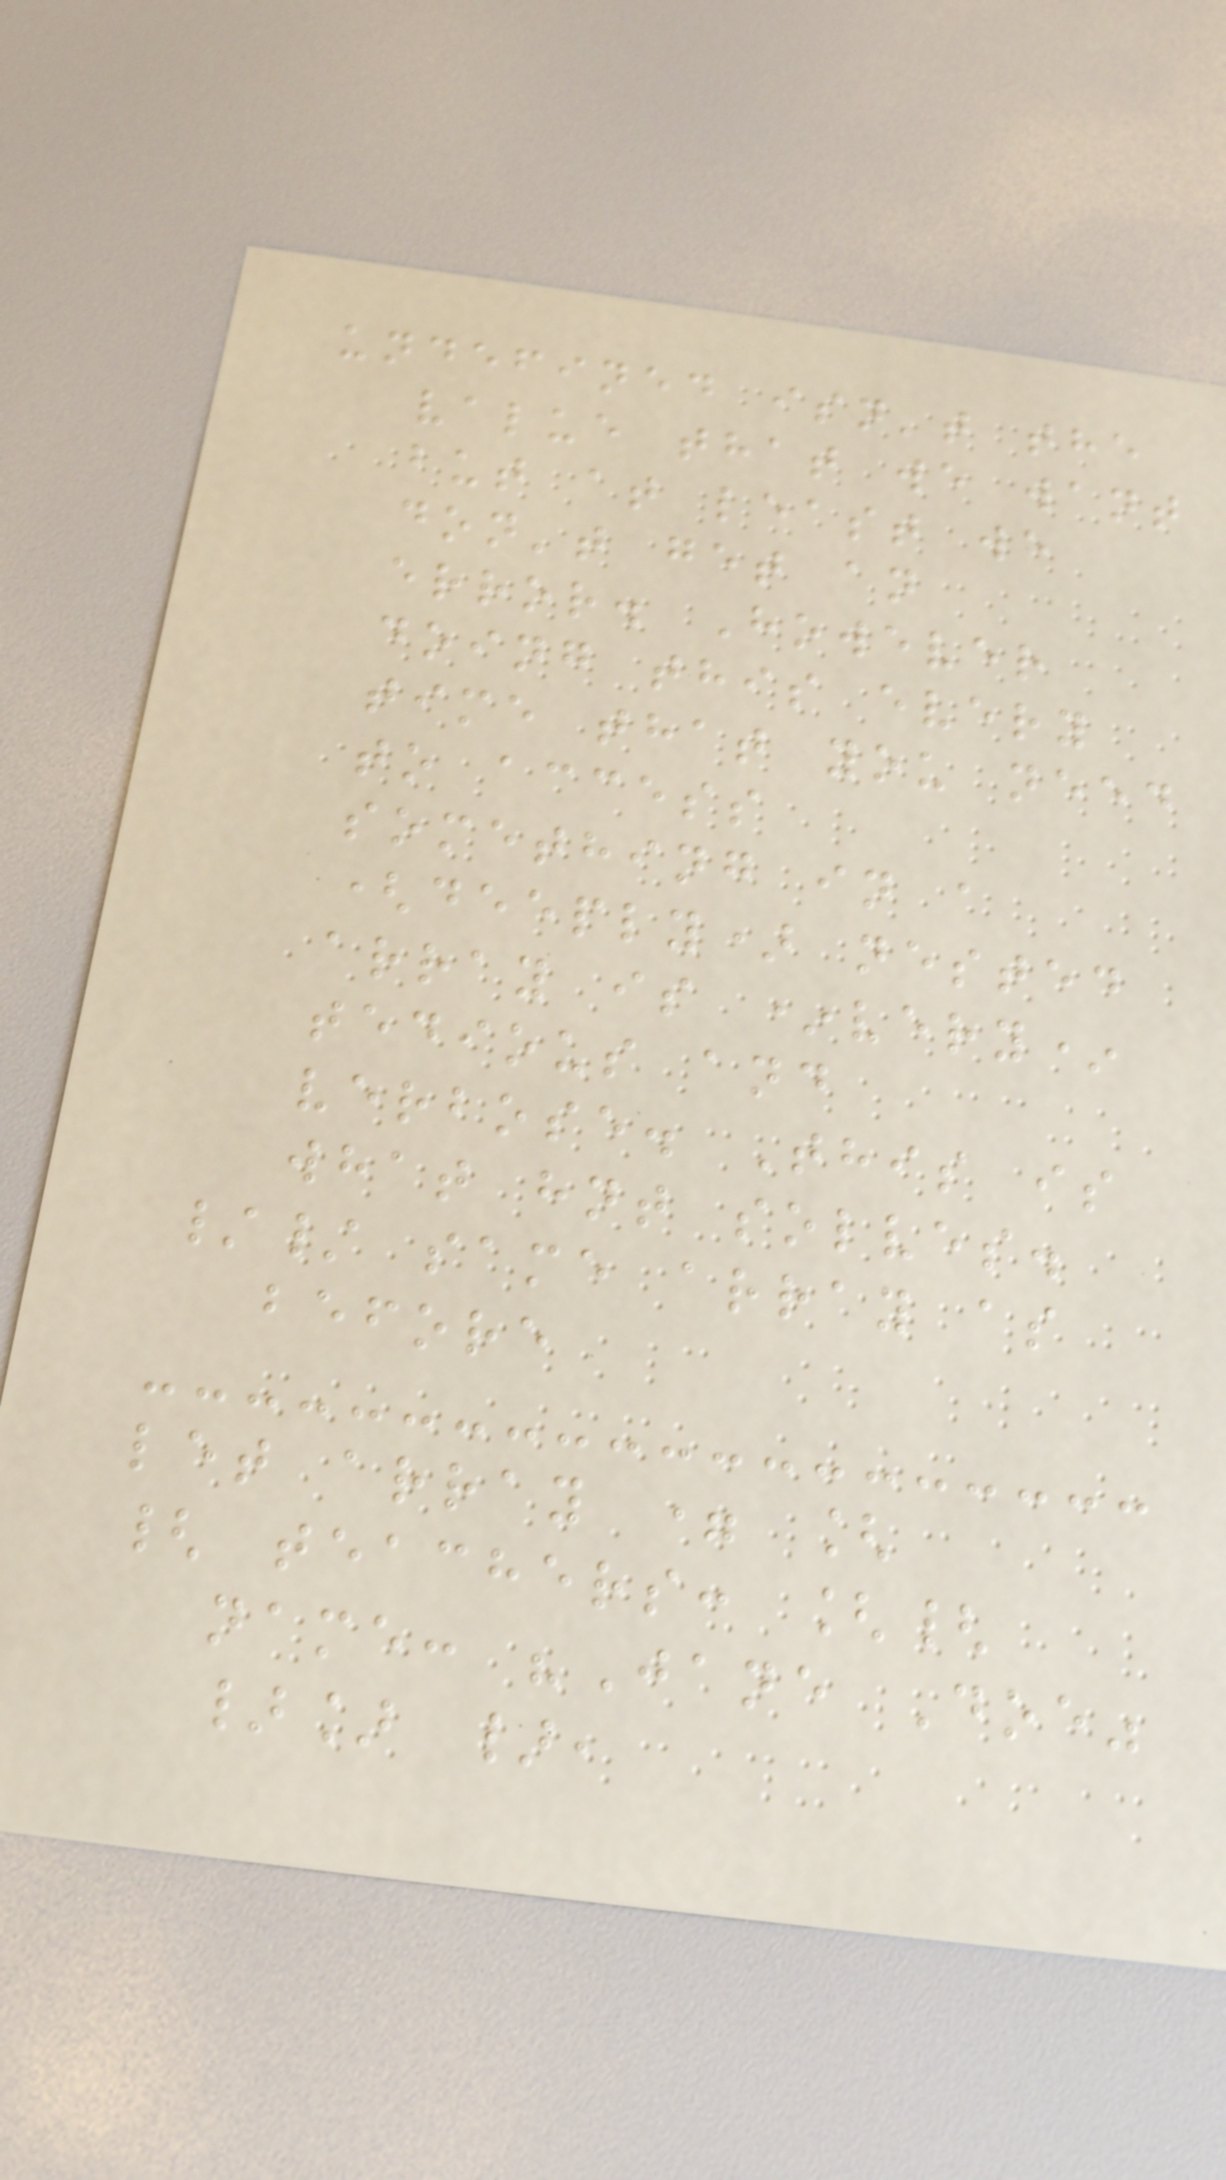undefined isn't the
value that we want
but at least we
don't get an
error. However
doing this every
time that you need
to access
something in a
(deeply) nested
array is *very*
tedious and
verbose. This is
what hnt solves.
// same array as
before
let array = [
{ teachers: [{
name: "Jane Doe"
}] },
